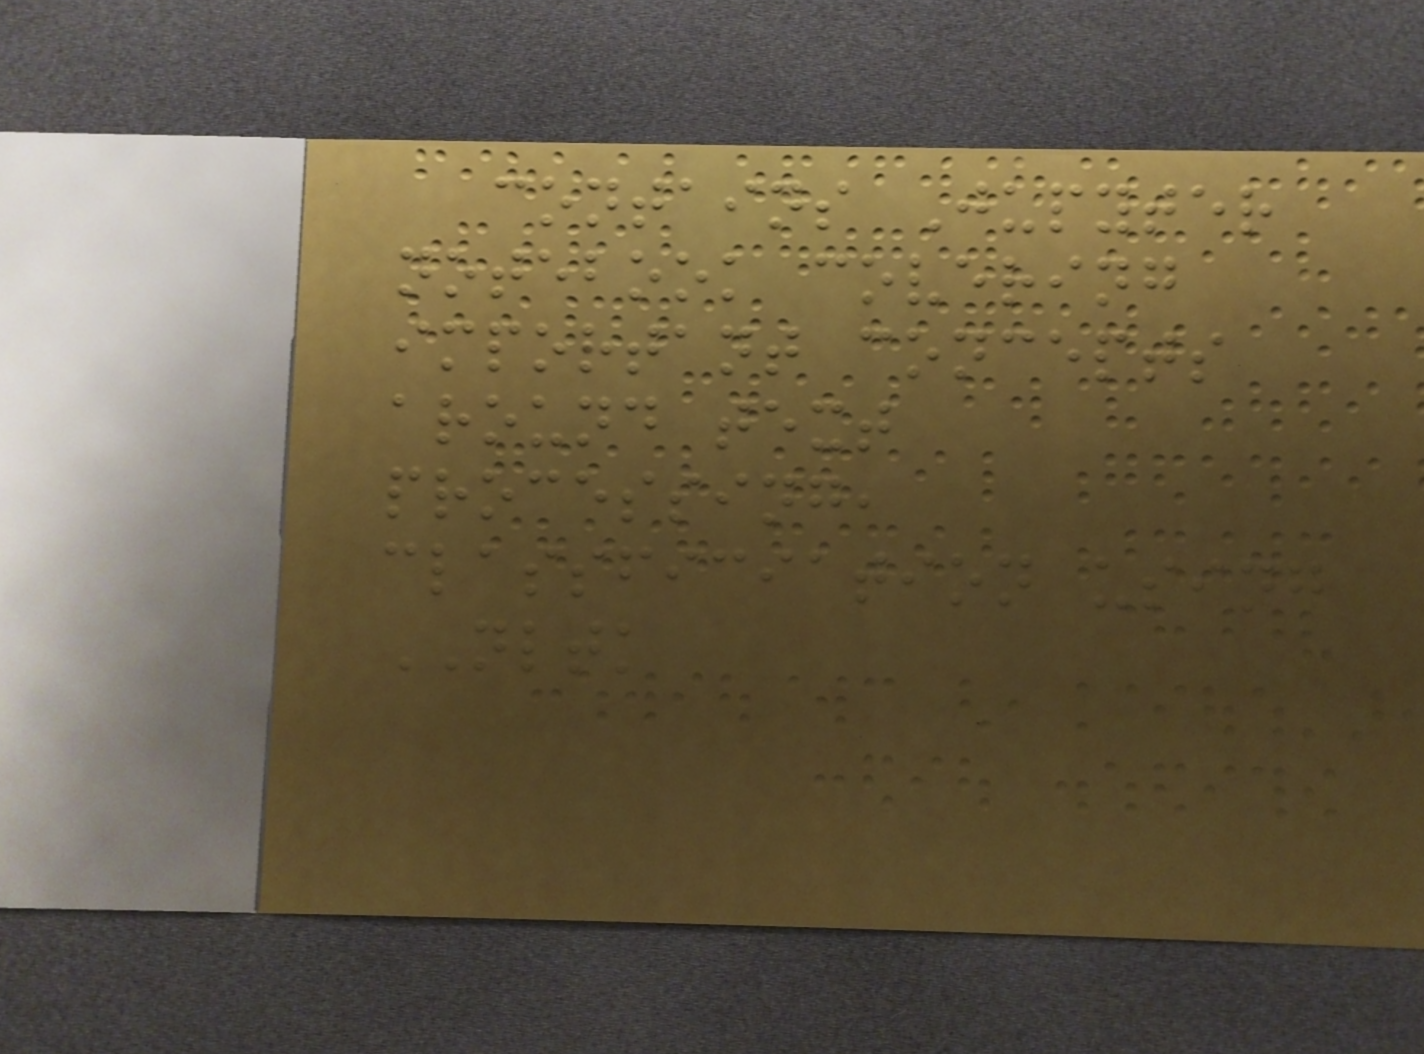contains Jupyter
notebook covering
important concepts
around text
processing,
classficiation using
NLTK
